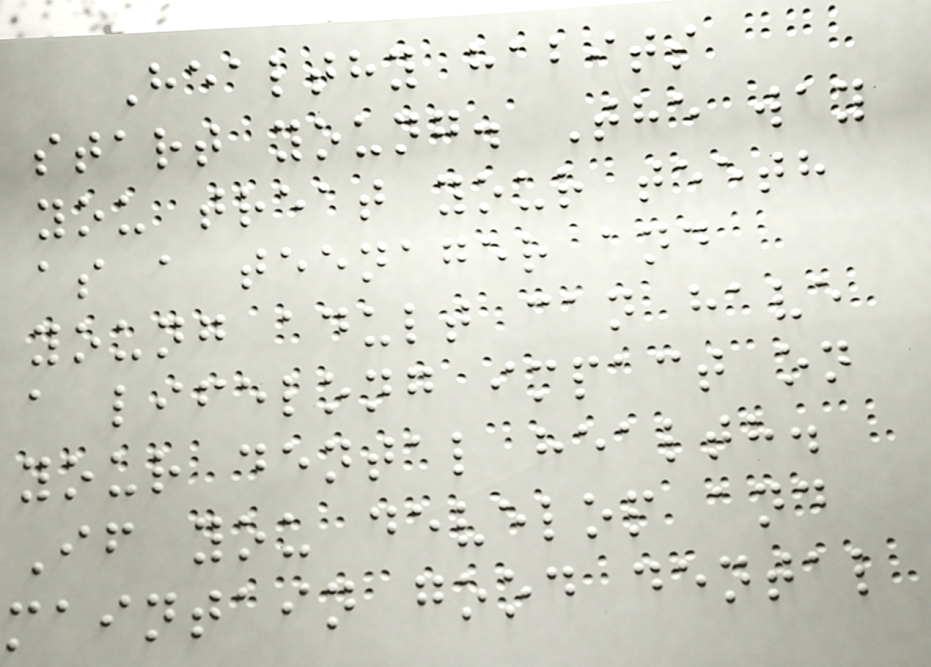Healthy habits
start young. The way
you treat your teeth
as a teenager and
young adult can have
a lifelong impact on
your dental health.
If you develop and
maintain good dental
